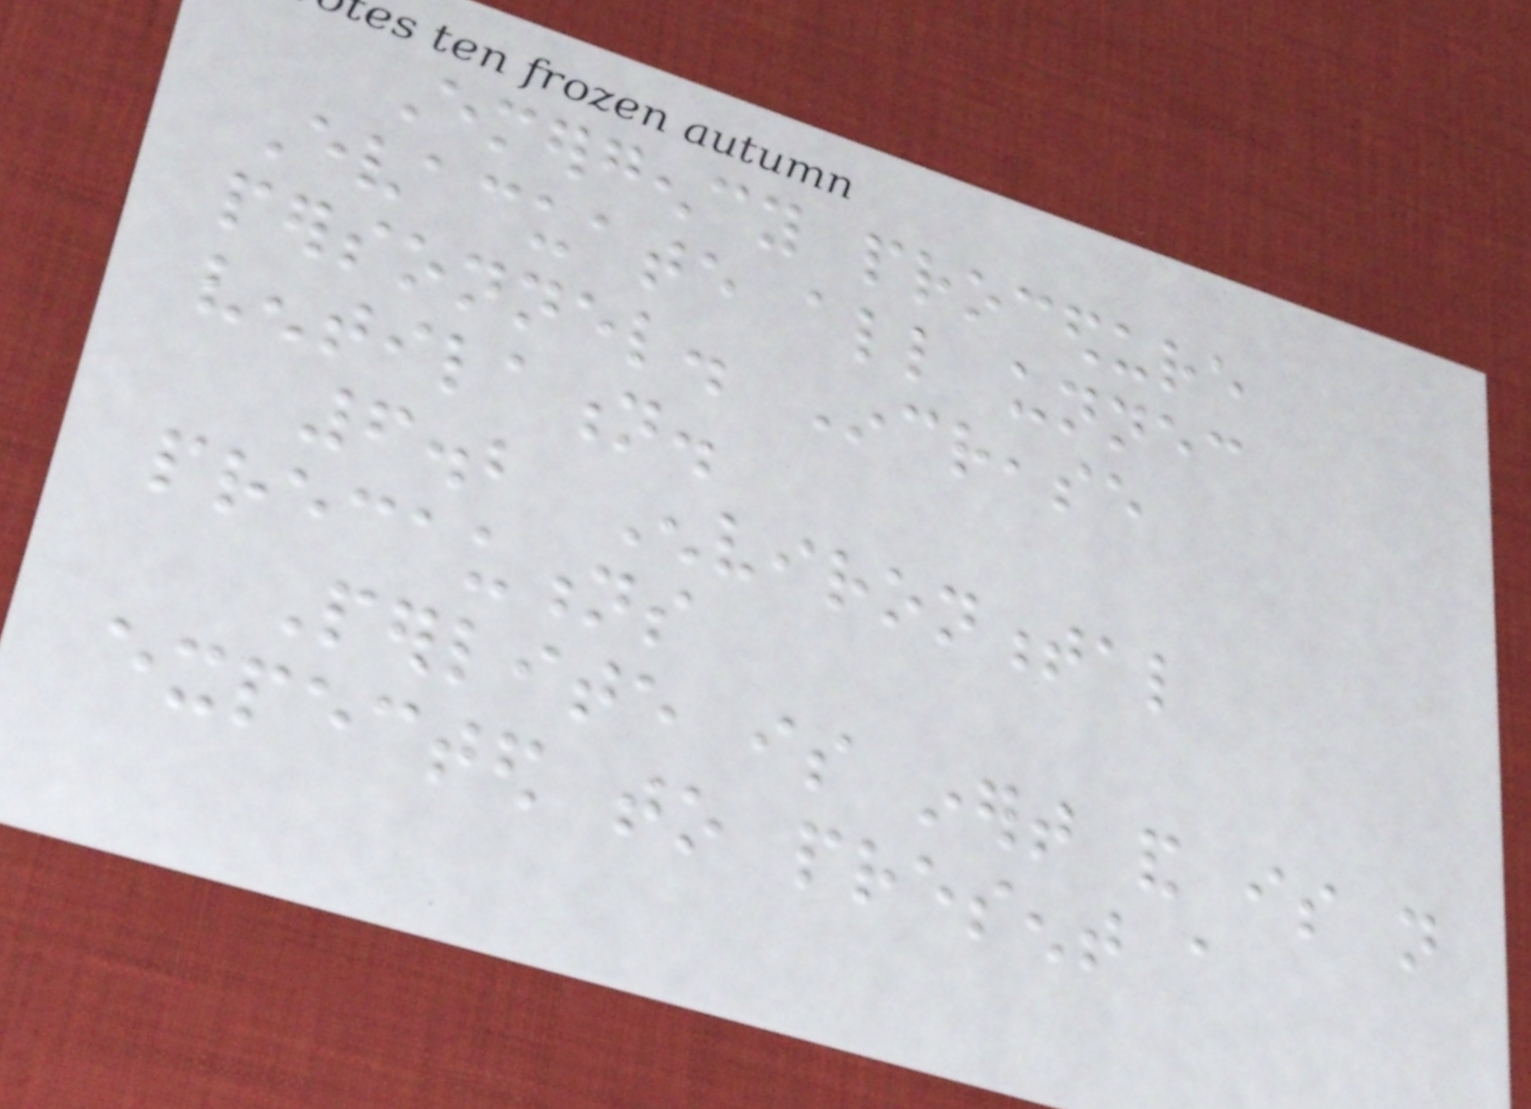Emergency procedure
Evacuate all unnecessary
personnel. Increase
ventilation.
6.2 Environmental
precautions
Perlite is inert and is not
expected to present a
